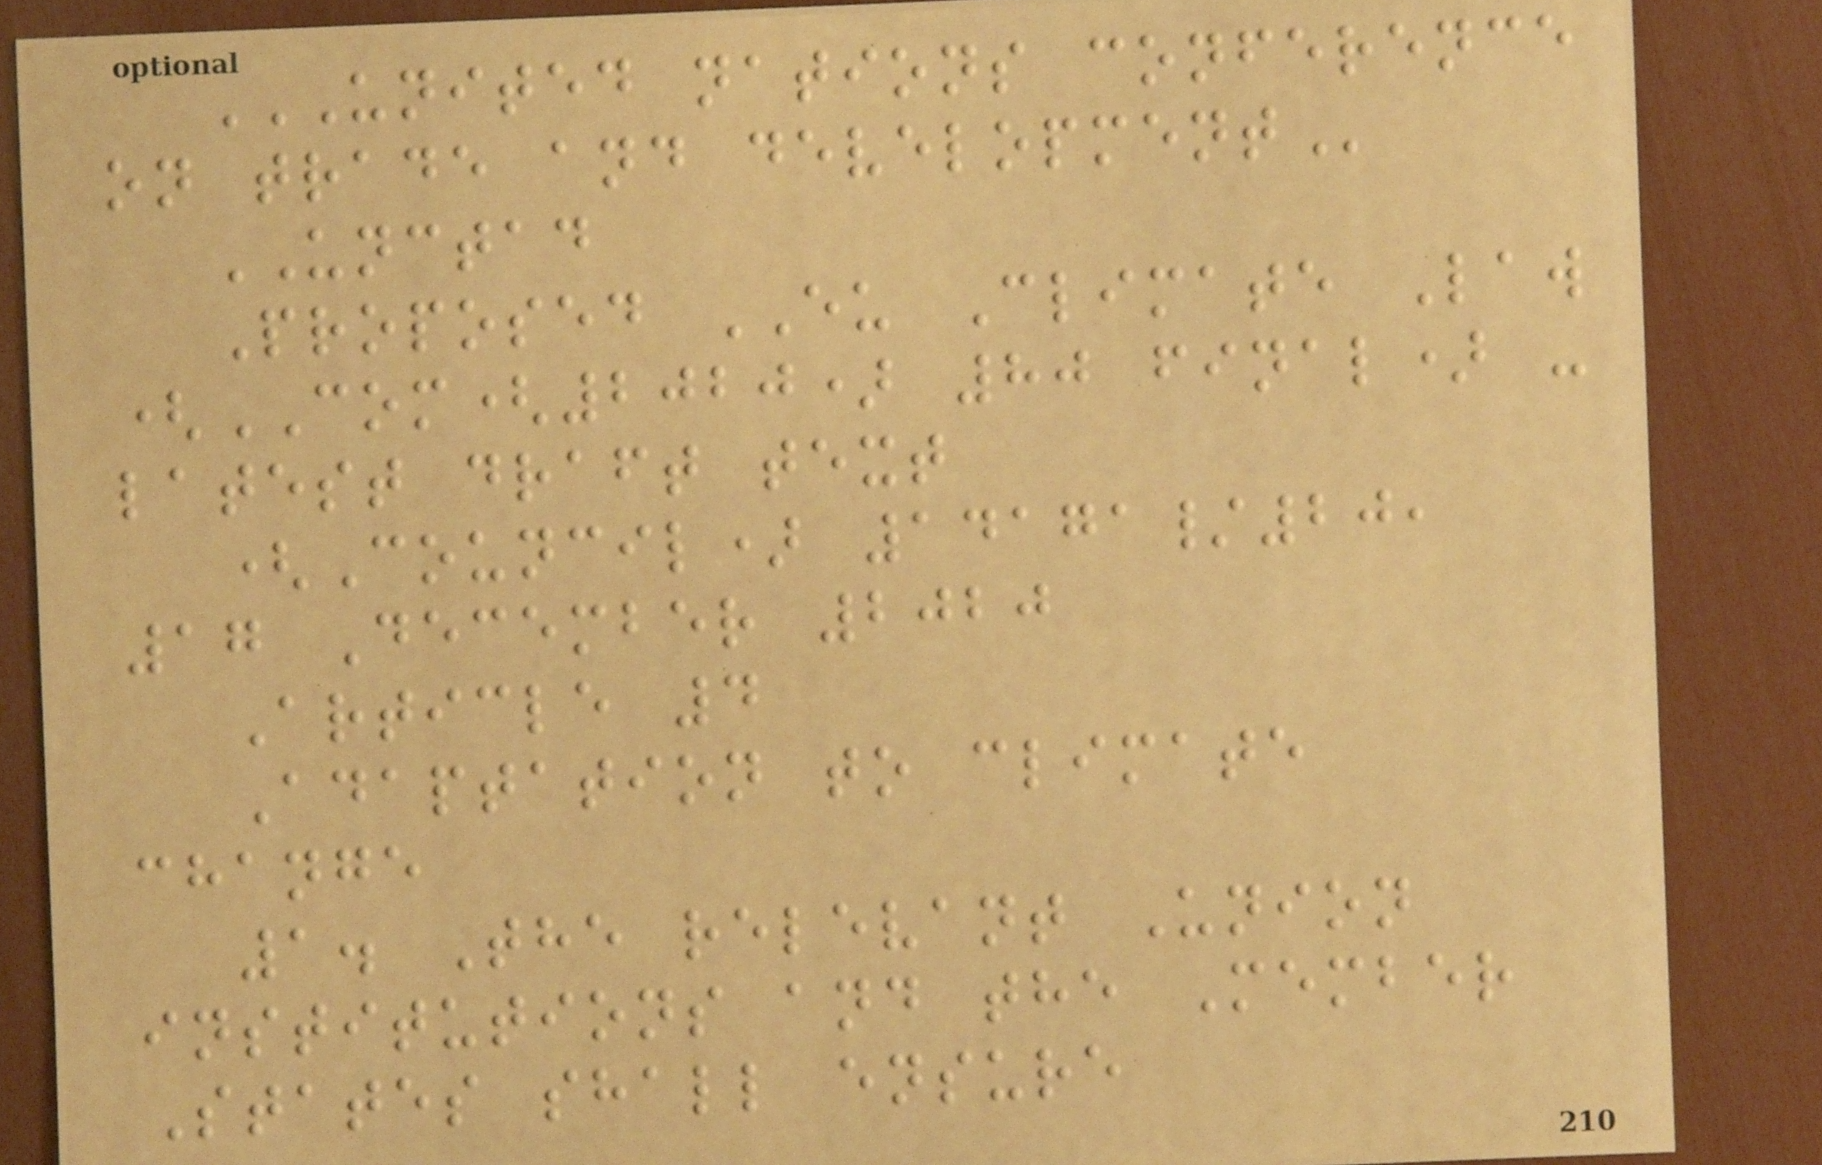UNITED NATIONS CONFERENCE
ON TRADE AND DEVELOPMENT
UNCTAD
Proposed EU Climate Law
(COM(2020) 80 final) -
latest draft text
(Council) 14171/20,
17 December 2020
Article 4
Adaptation to climate
change
1. The relevant Union
institutions and the Member
States shall ensure
